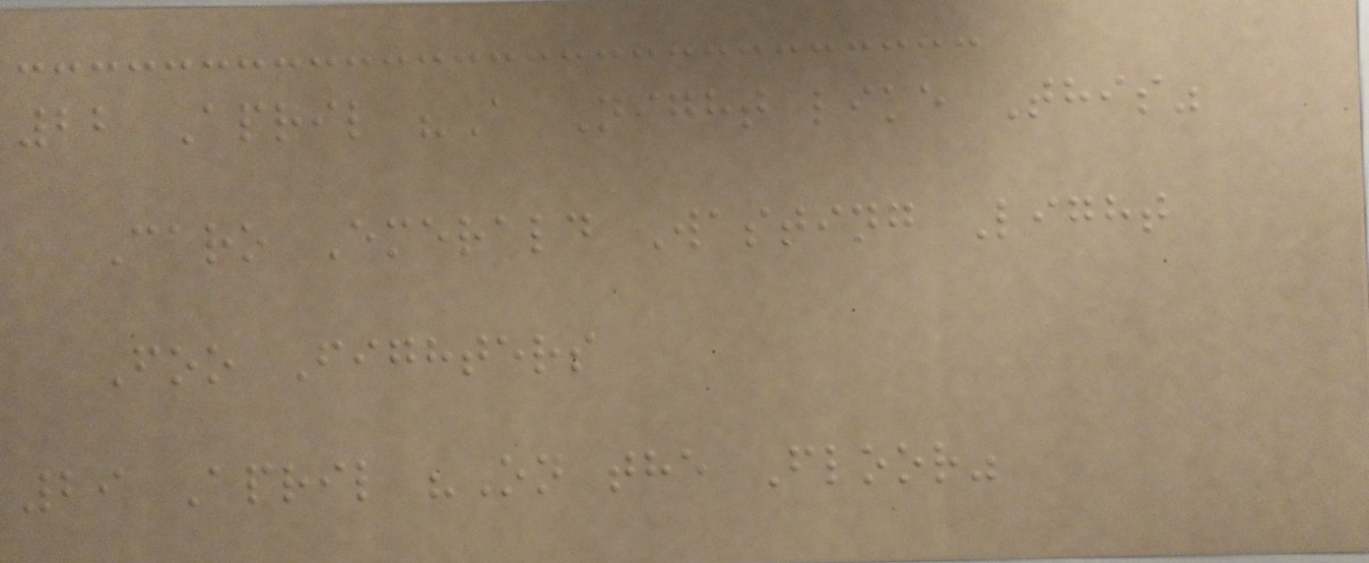22 April "A Night like This"
Caro Emerald Wasting Light
Foo Fighters
29 April "On the Floor"
